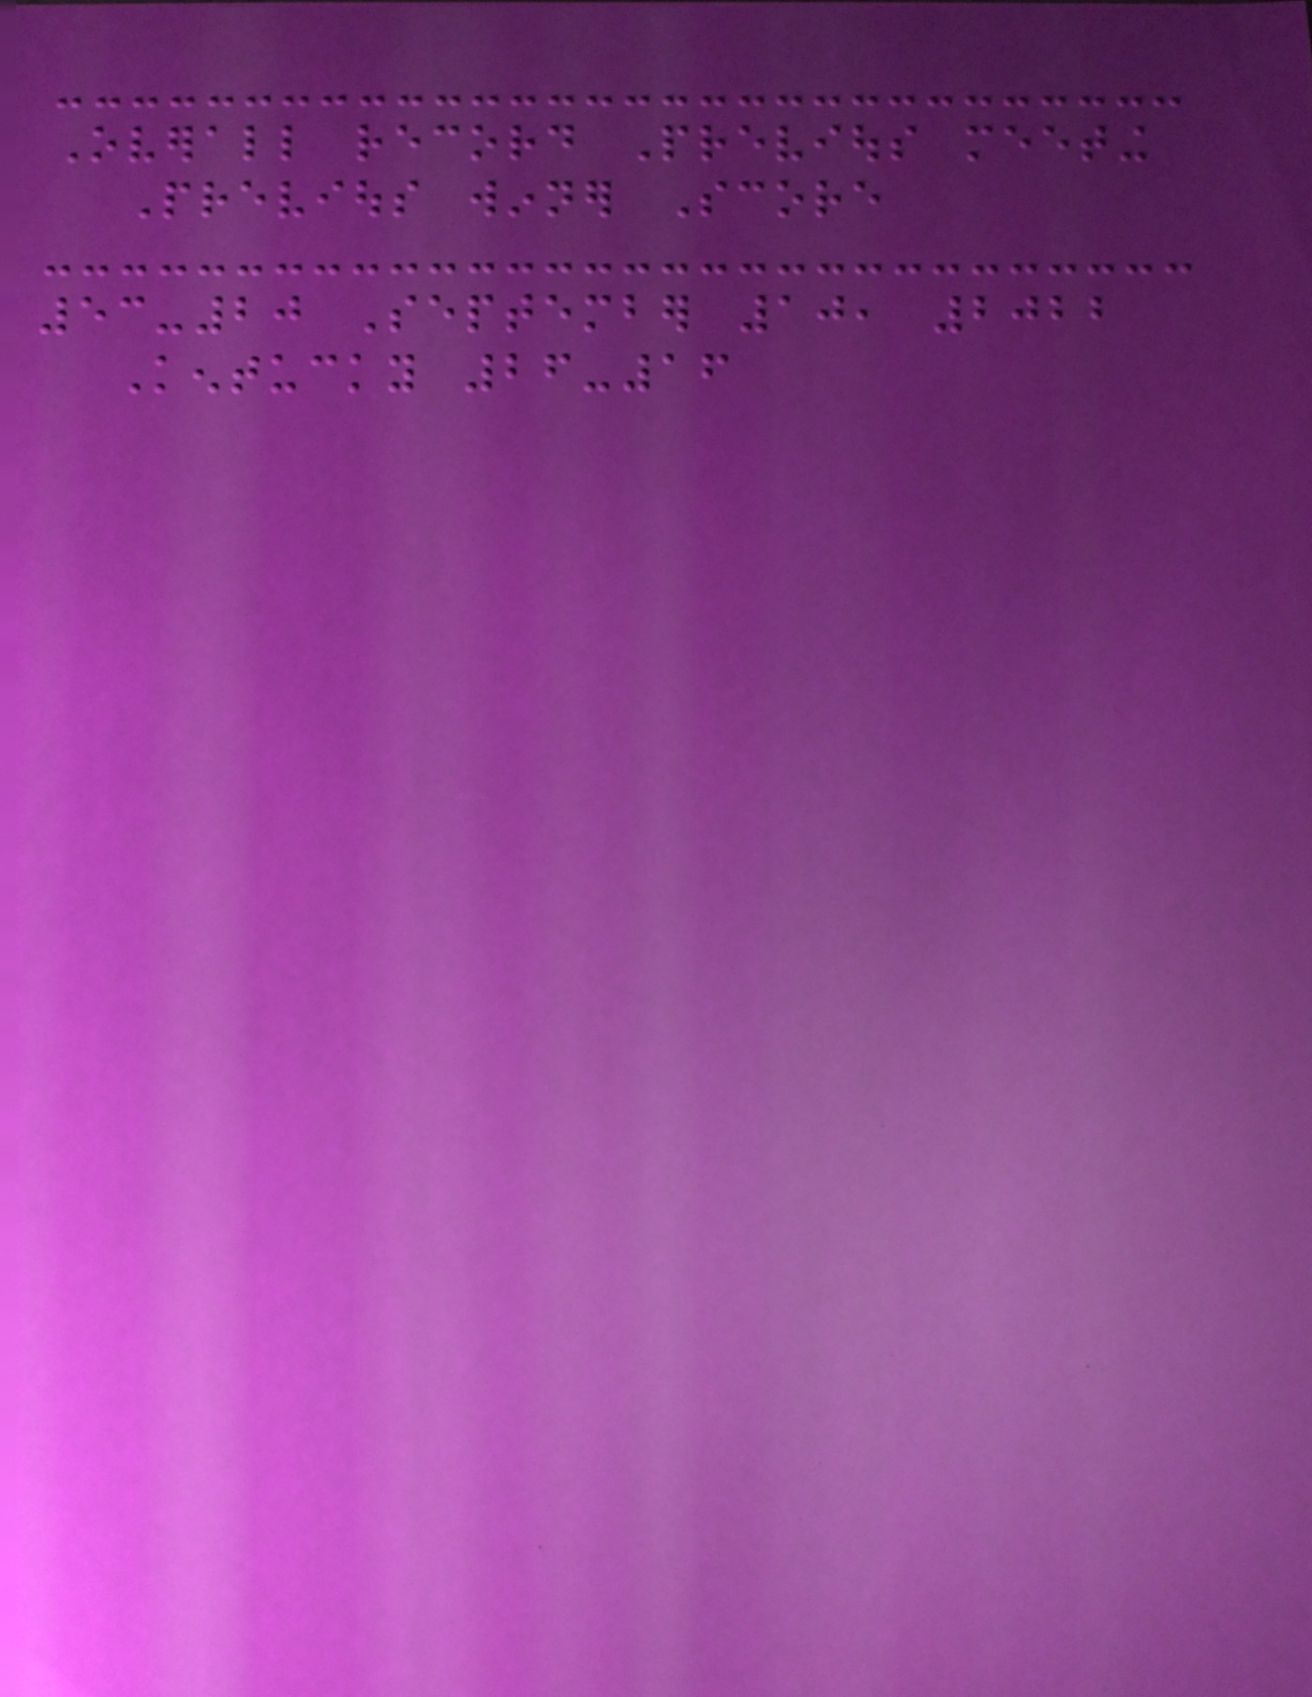Overall record Previous meeting
Previous winner Score
53-20 September 10, 2022
Kentucky 26-16
